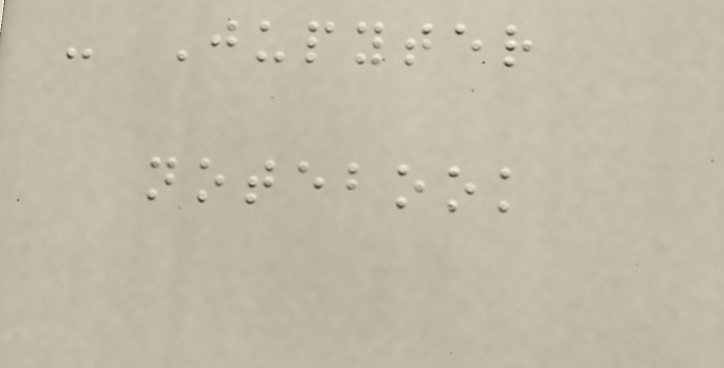- Jupyter
notebook
